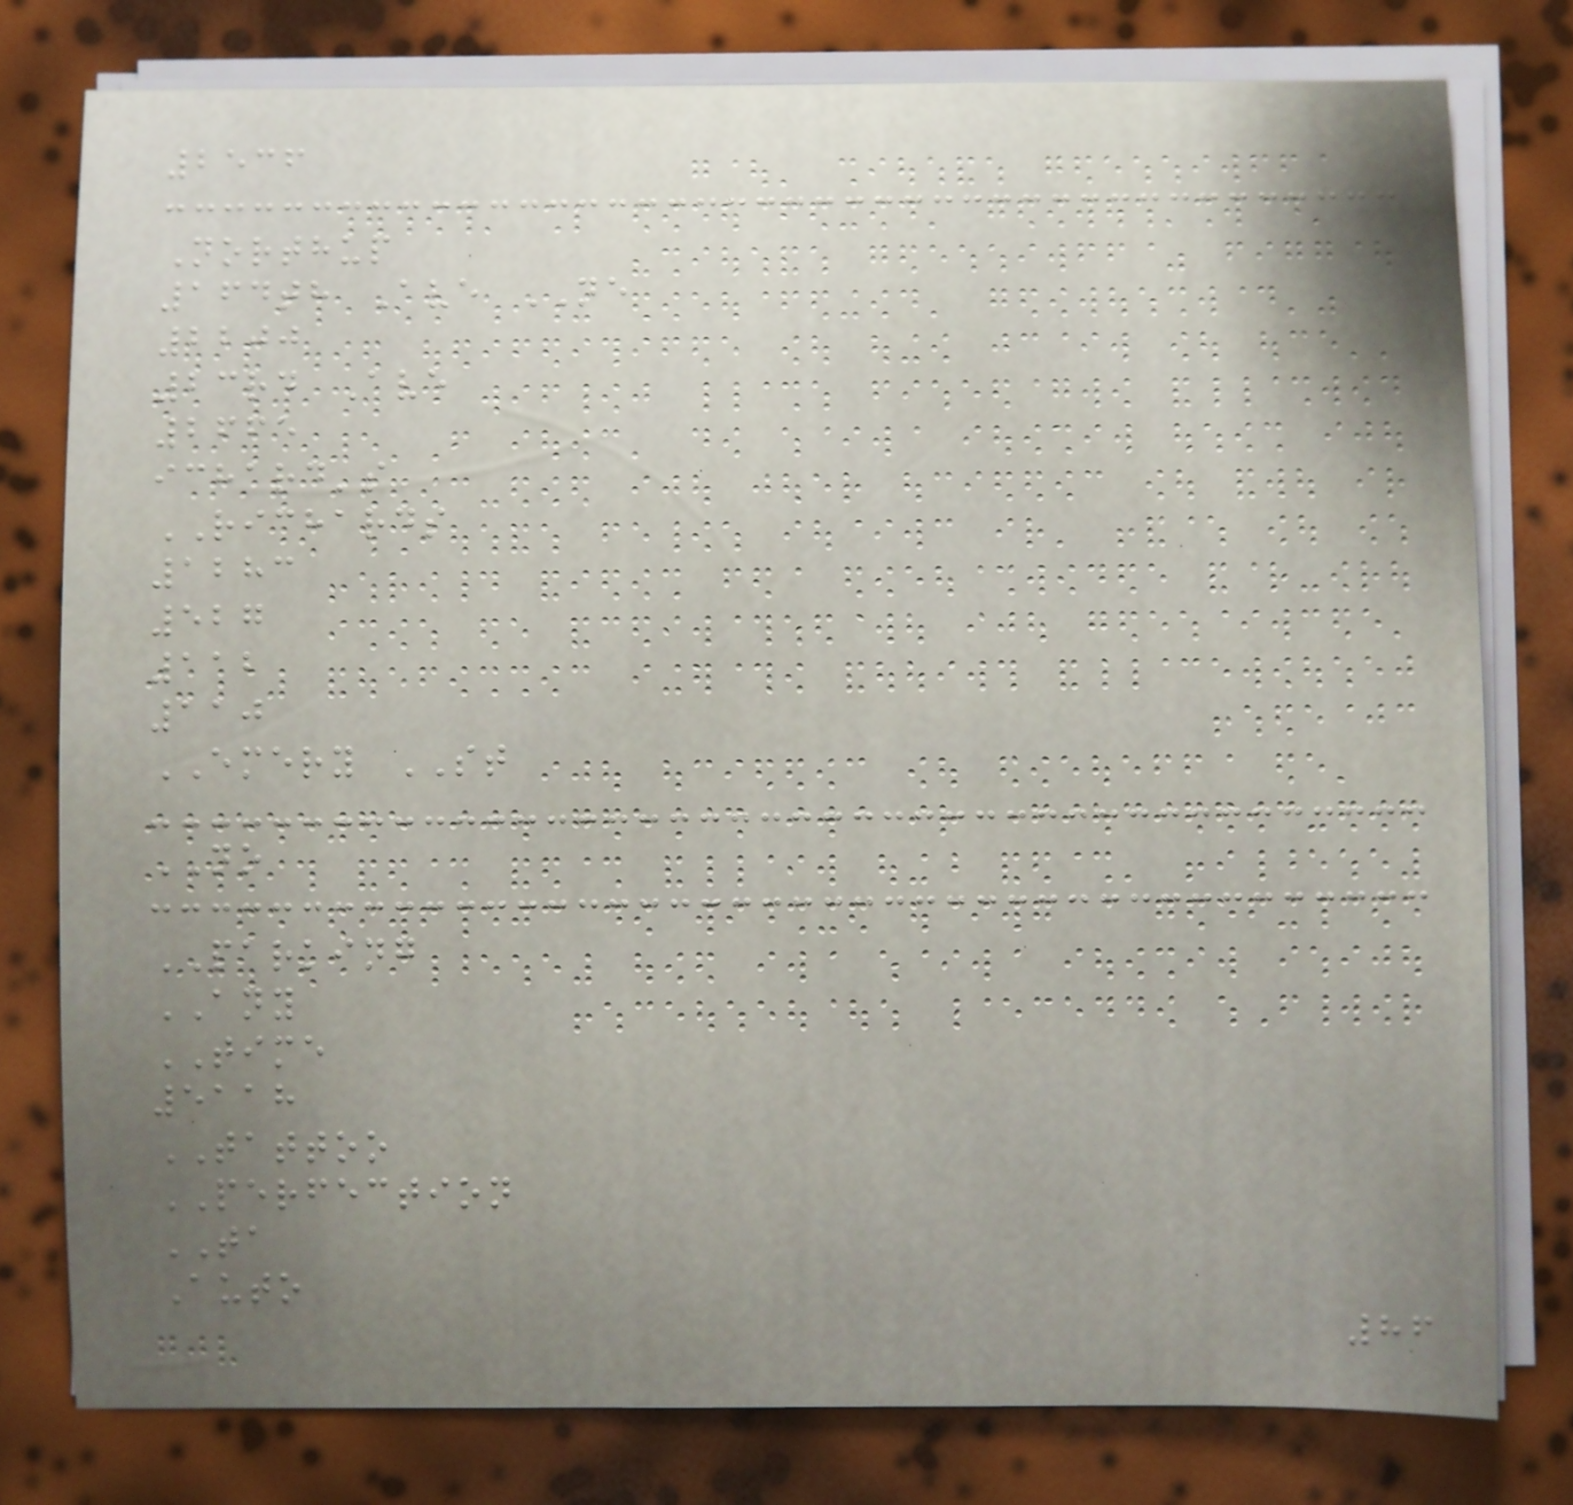2536
Northup
164th Ave NE
2200
23rd Ave
2665
ichard's
RICHARDS
1283
527
112
110
EMERY ST
NO
PARKING
ANY
TIME
5118
TATTOO
PERFECTION
TA
Auto
86
